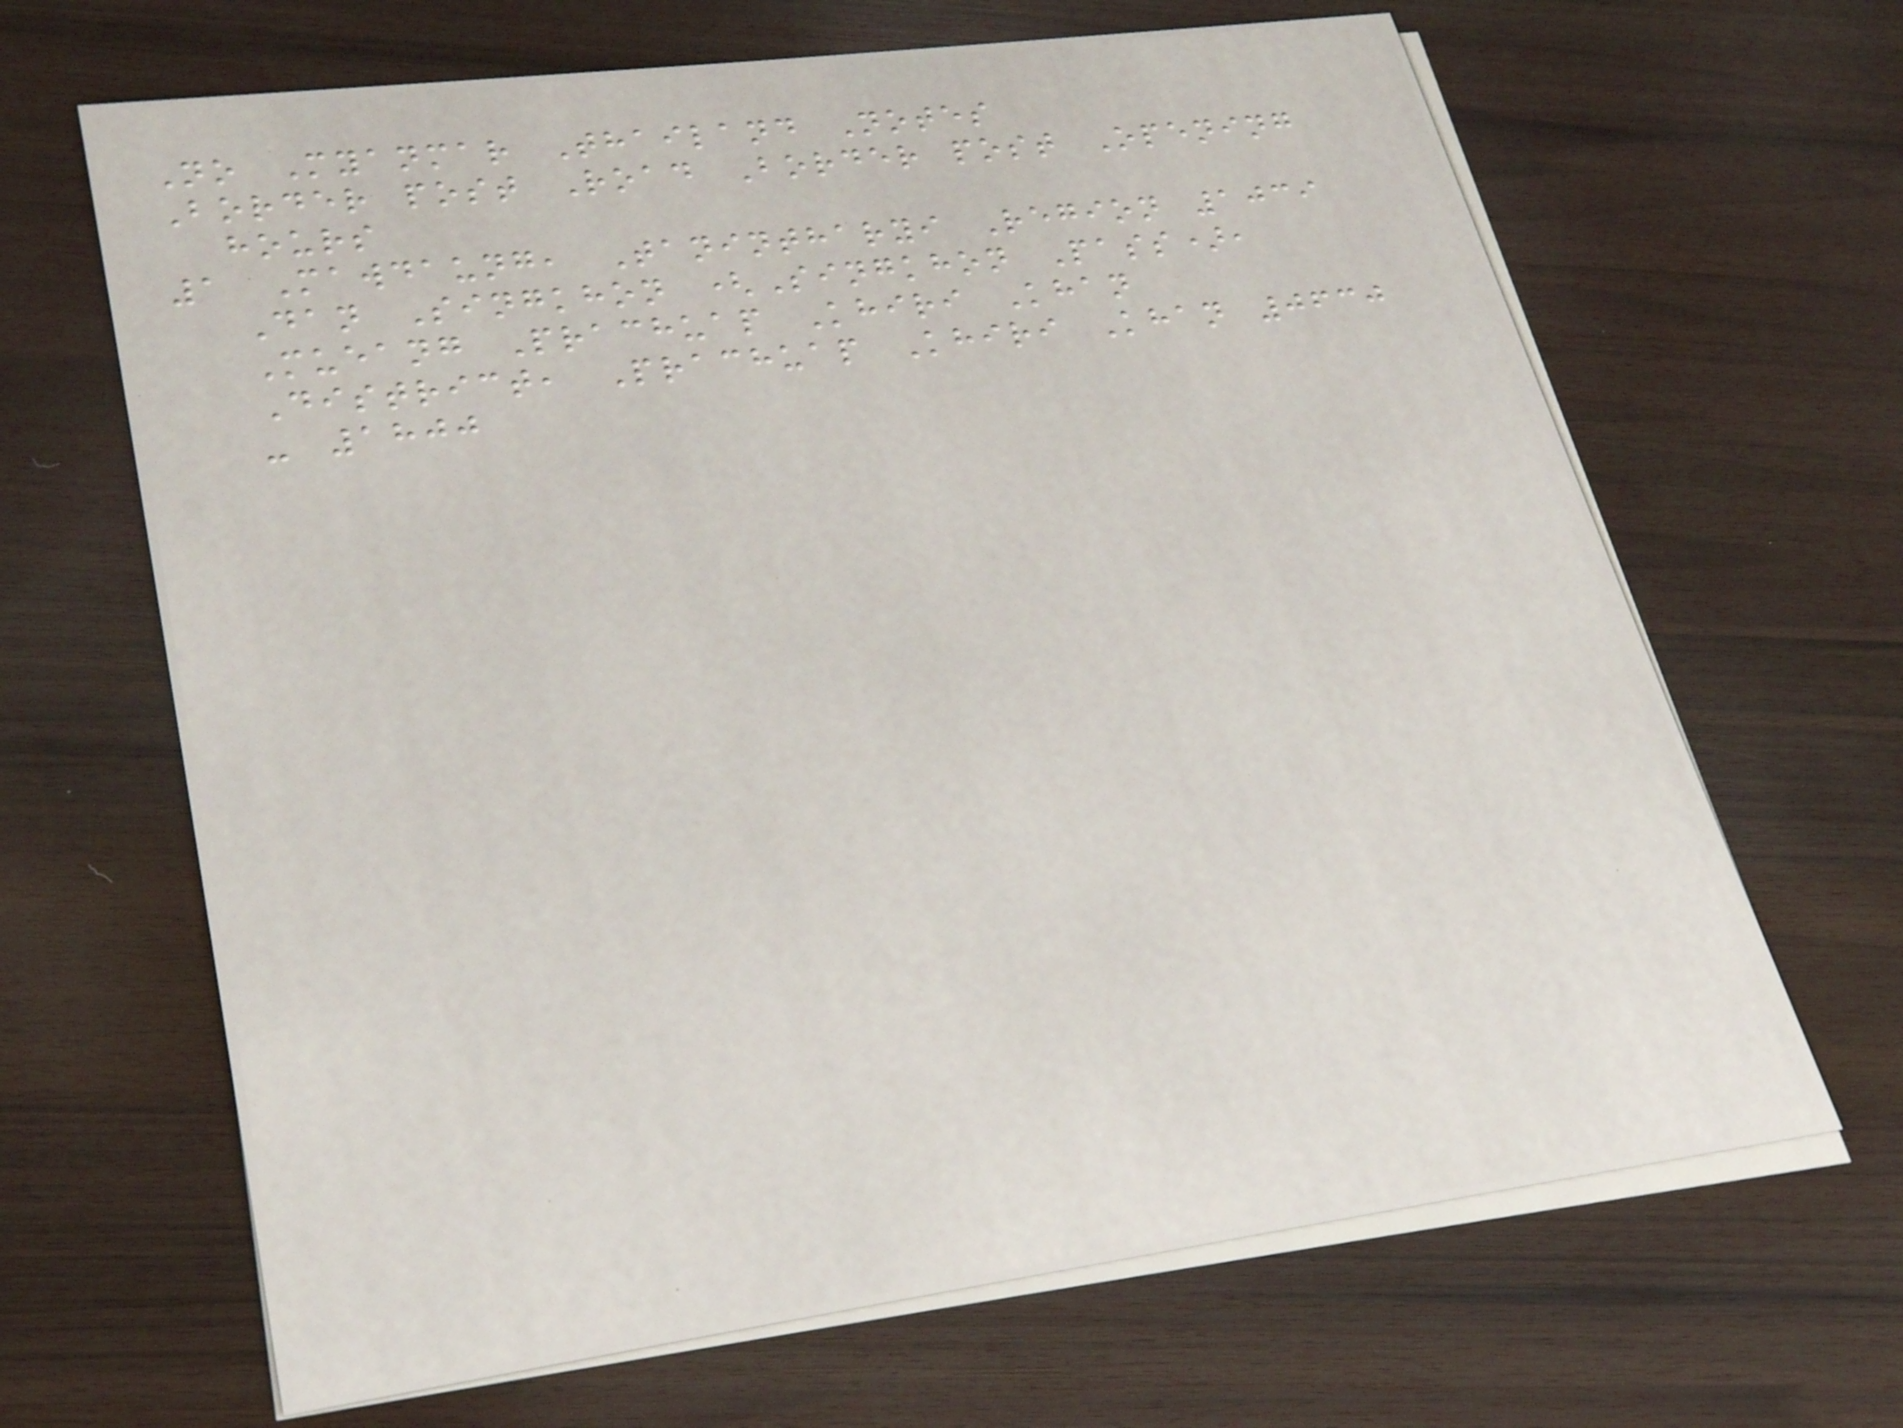No Myanmar Thailand Notes
Border post Road Border post Opening
hours
1 Mawdaung, Tanintharyi Region 1039
Dan Singkhon (Singkhon Pass),
Mueang Prachuap Khiri Khan
District, Prachuap Khiri Khan 0630
- 1800
